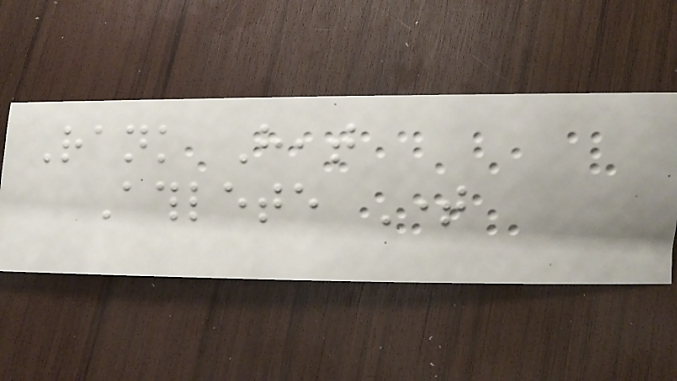Rank Heat
Athlete Time
